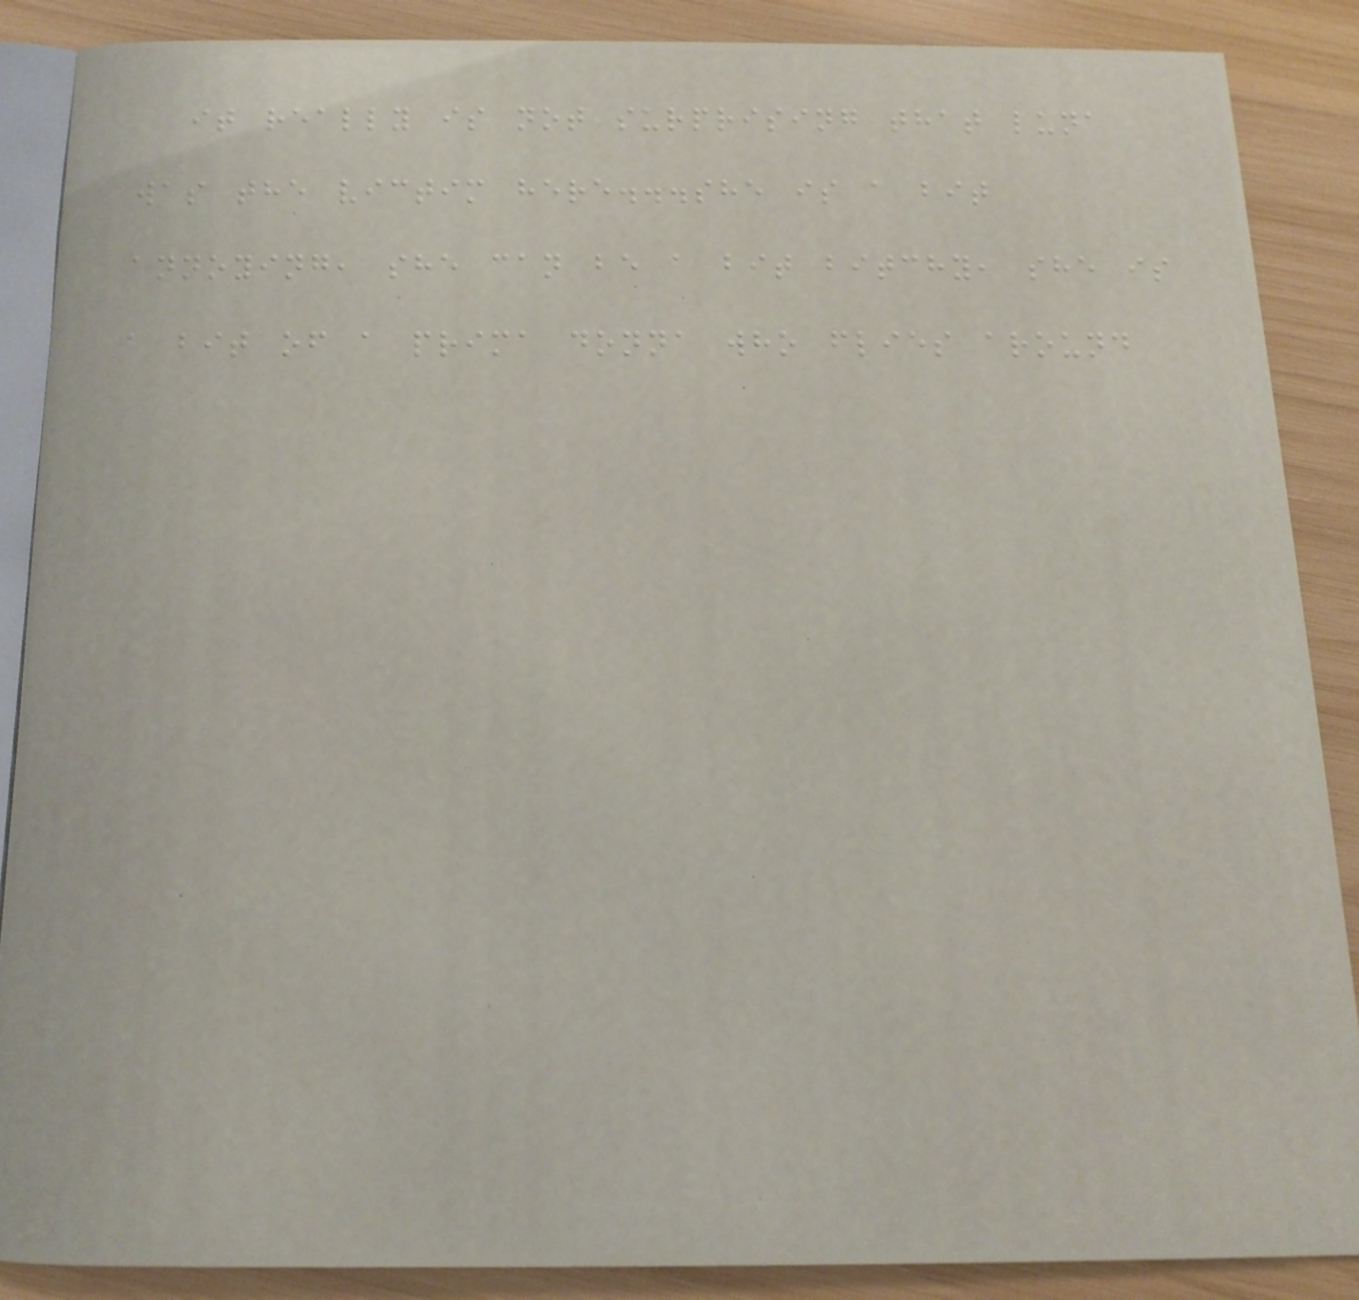it really is not surprising that luna
was the victim here...she is a bit
annoying, she can be a bit bitchy, she is
a bit of a prima donna who flies around
